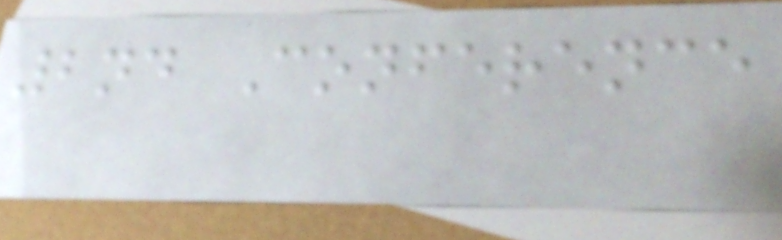2nd Conference
